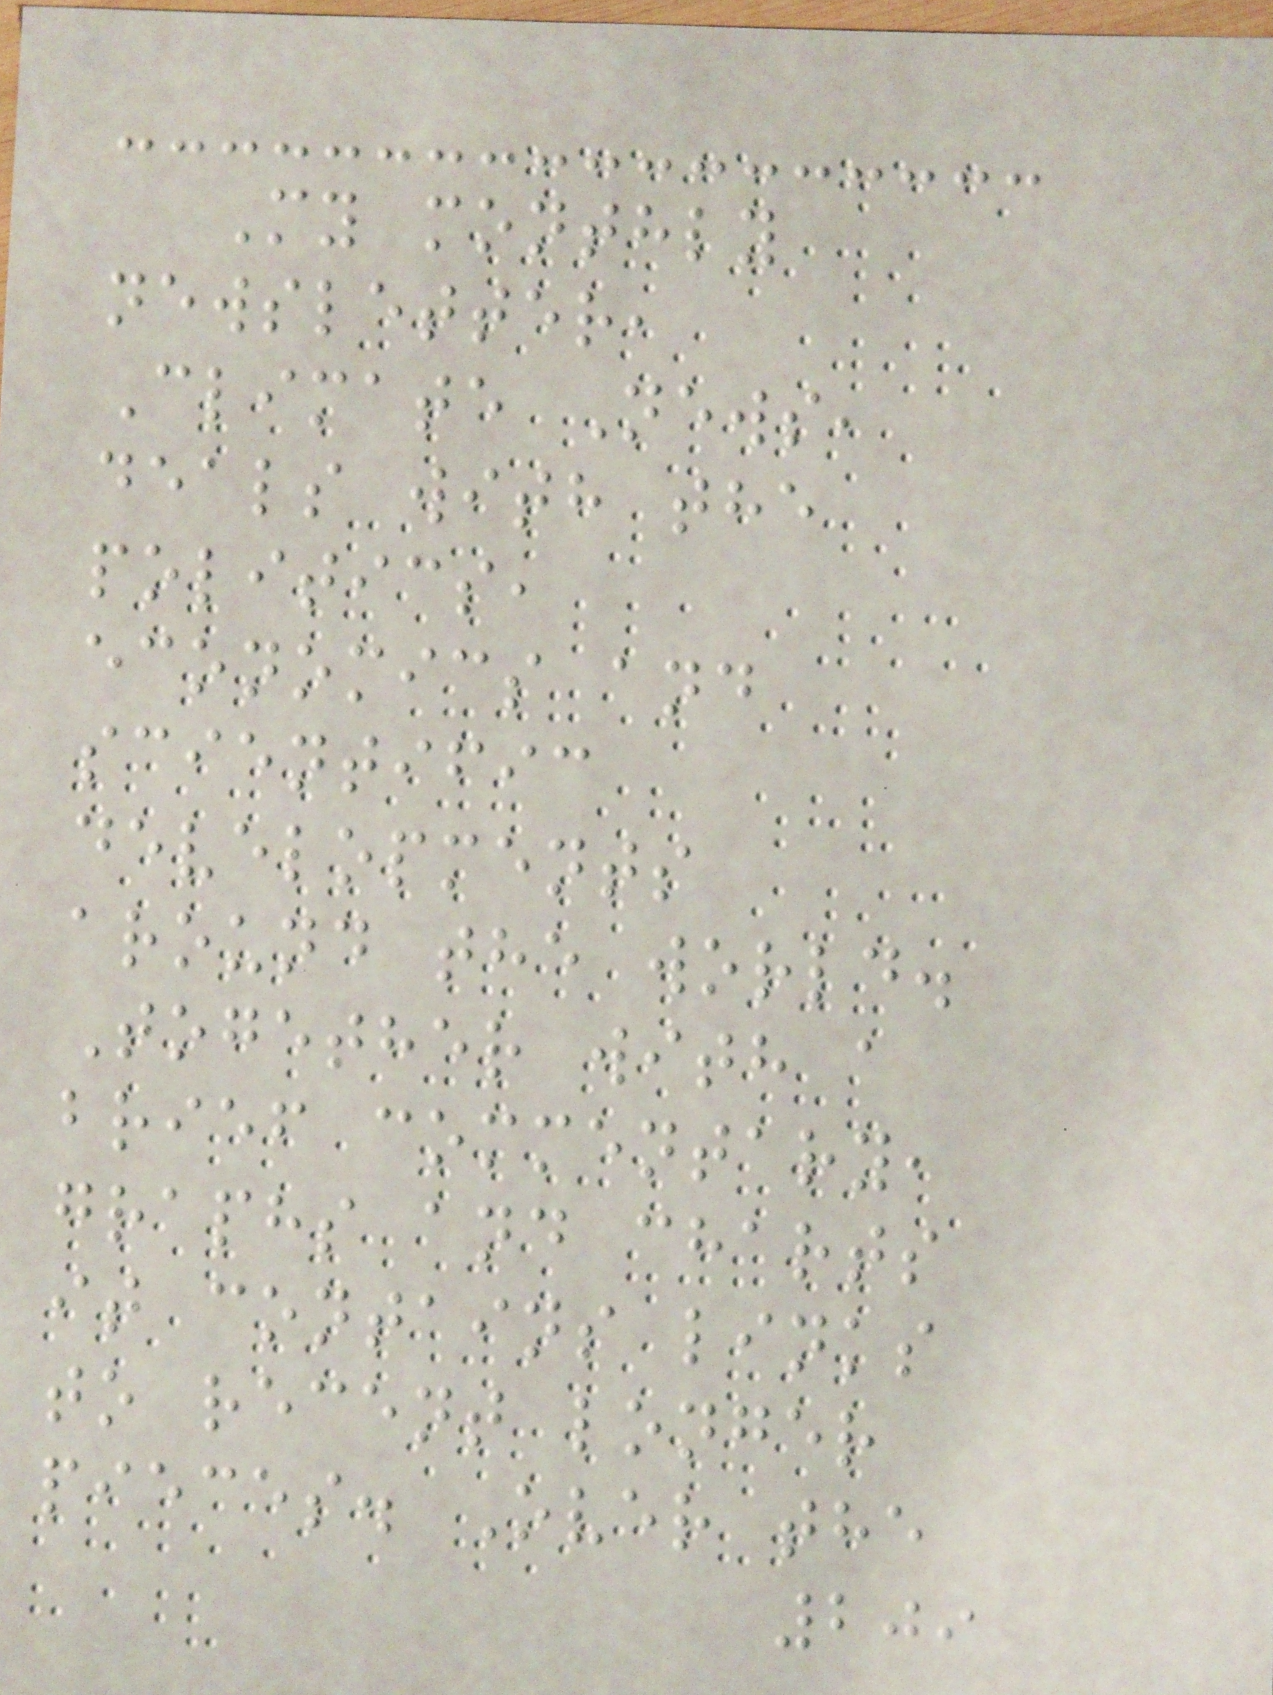My monthly
newsletter,
Climate News,
deals with the
politics,
economics and
scientific
developments
around the world.
Together with a
brief commentary,
graphs and charts
it contains links
to recent longer
pieces. Over the
209
